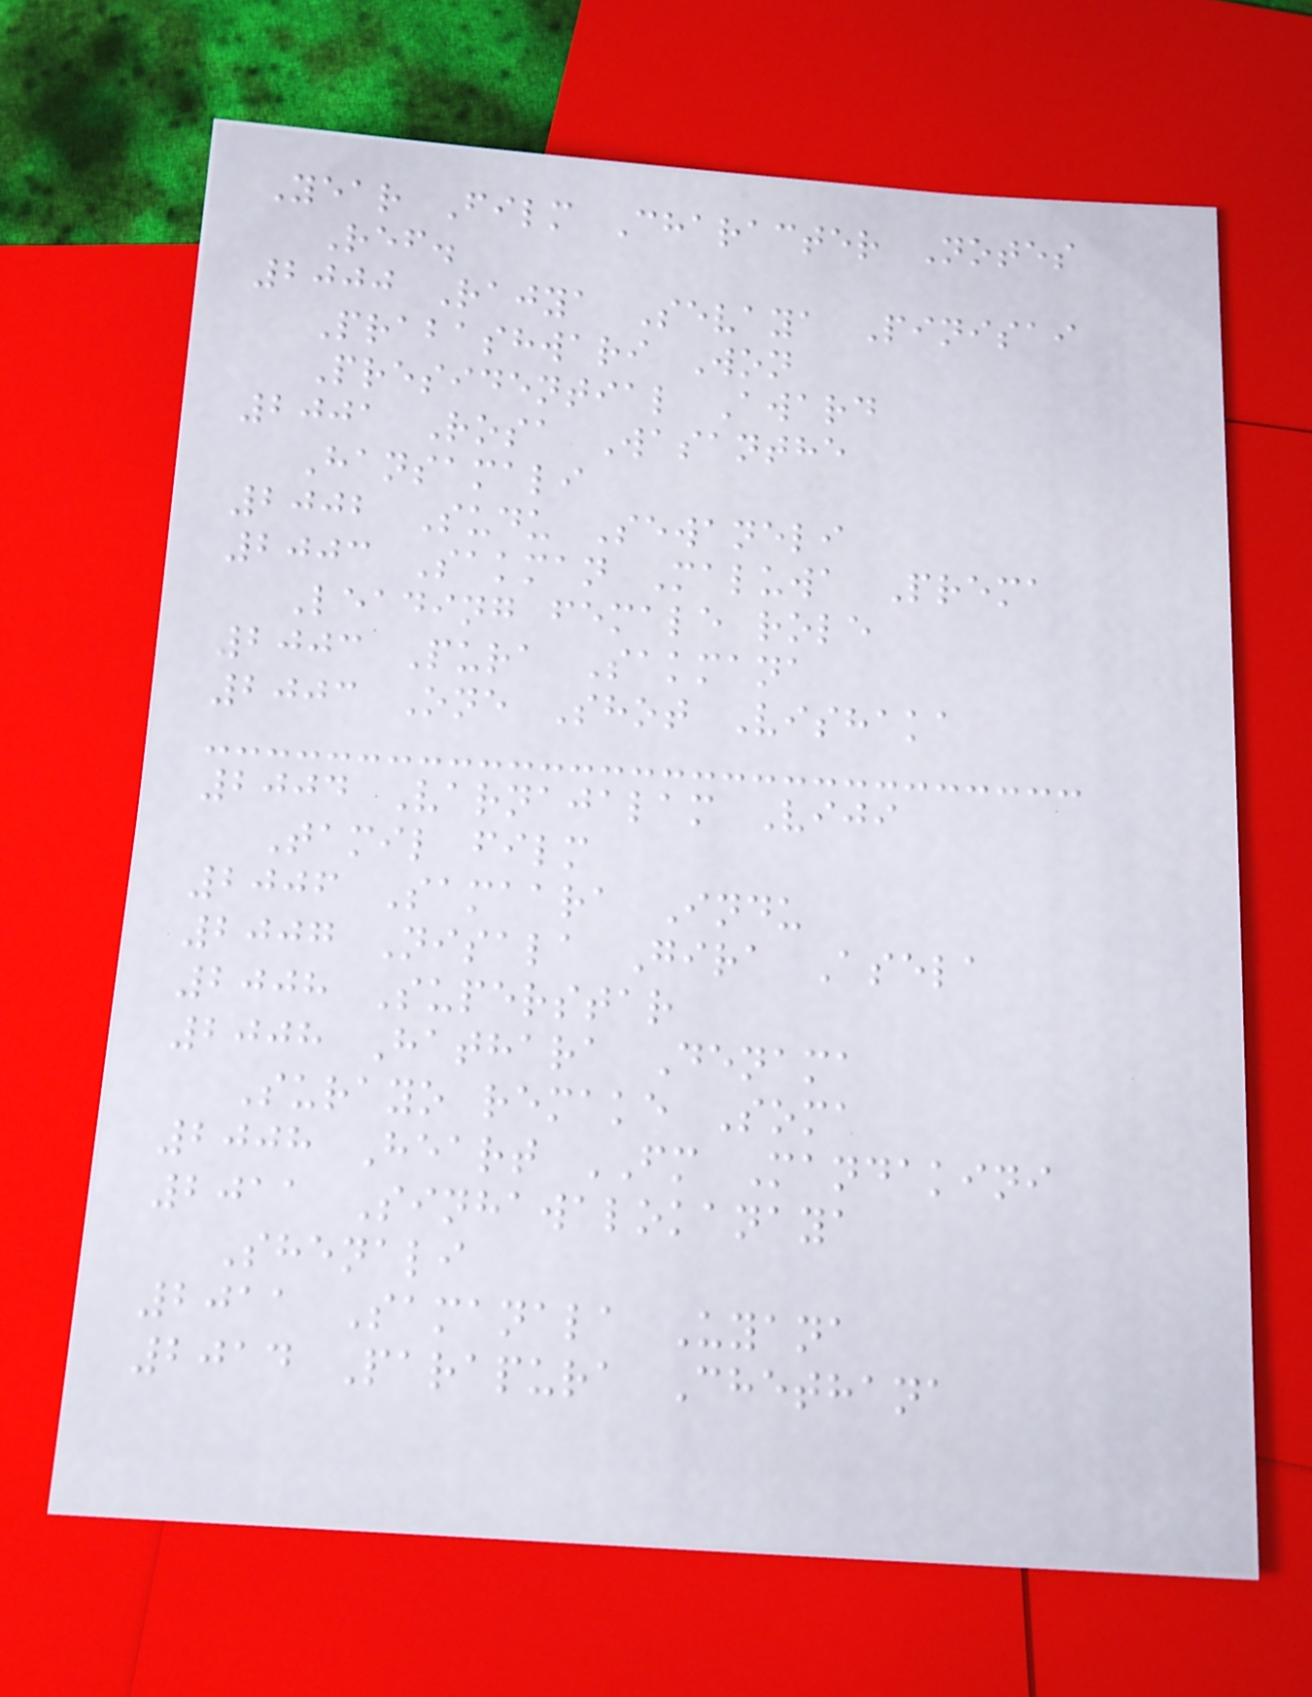Year Film Character Notes
Ref.
2000 Rajya Sevaya Pinisai
Prabashwari Won
Presidential Award
2001 Rosa Wasanthe
Hansamali
2002 Sudu Sewaneli
2003 Sakman Maluwa Prema
Leading female role
2003 Pura Sakmana
2003 One Shot Vishaka
2004 Varnajalam Viji
Tamil film
2006 Samaara Indu
2007 Nisala Gira Asela
2008 Superstar
2008 Hathara Denama
Surayo remake Soma
2008 Heart FM Mandakini
2011 Sinhawalokanaya
Shenali
2011 Samanala Uyana
2014 Parapura Chethana
